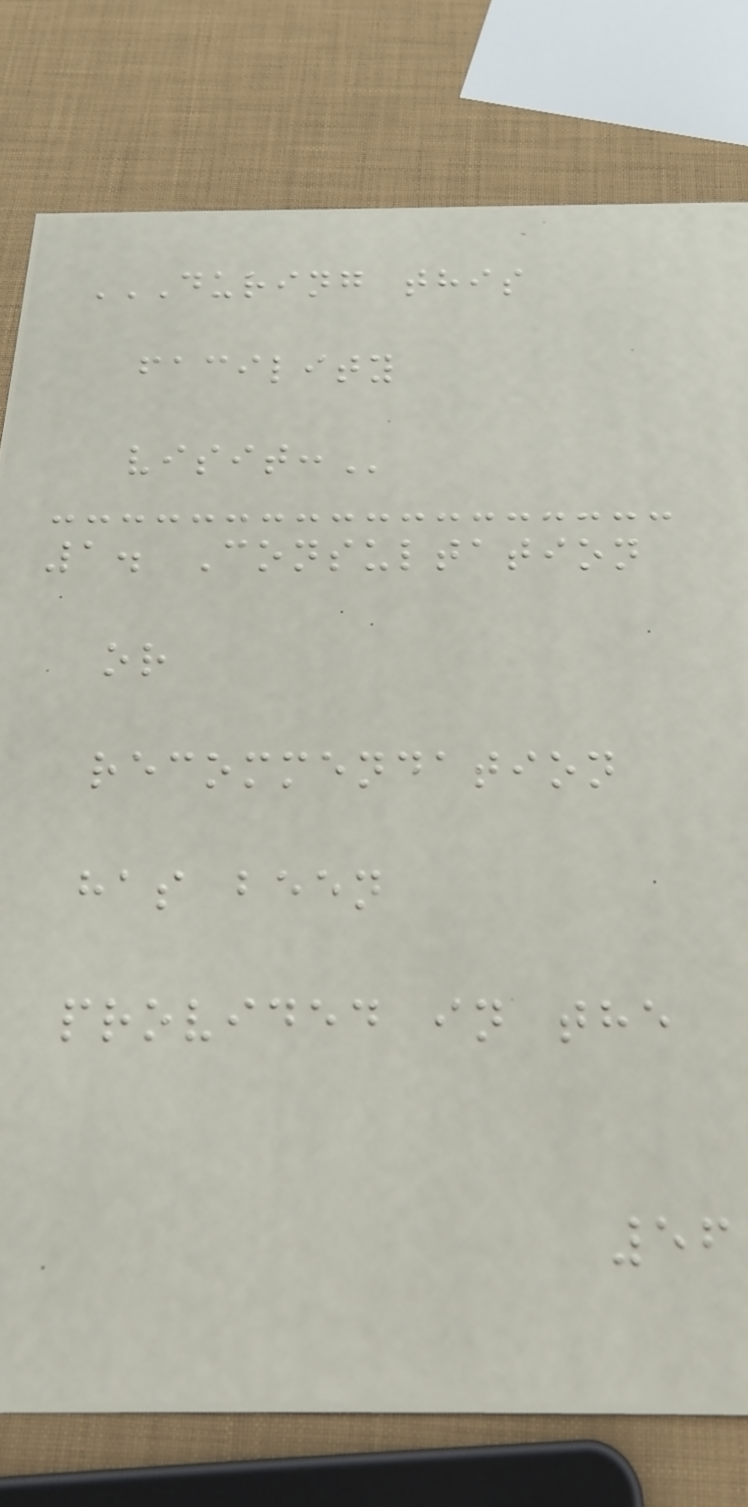DURING THIS
FACILITY
VISIT:
1. Consultation
or
recommendation
has been
provided in the
56
